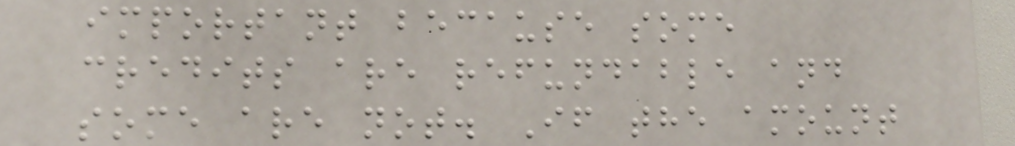important because some
credits are refundable and
some are not. If the amount
